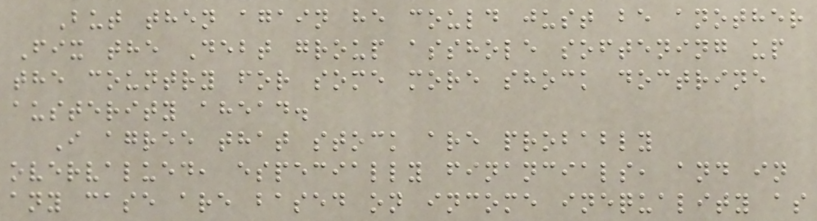But then again he could just be another
Fix the Debt group asshole softening up
the country for some more shock doctrine
austerity ahead.
I agree that stock are probably
overvalued, especially financials, and in
any case are based on income inequality as
